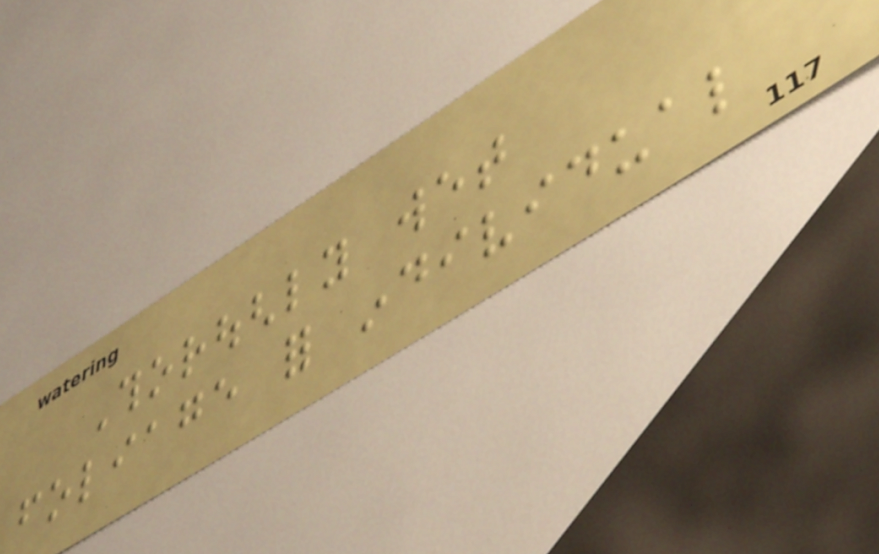Thoroughly wet
foliage for individual
